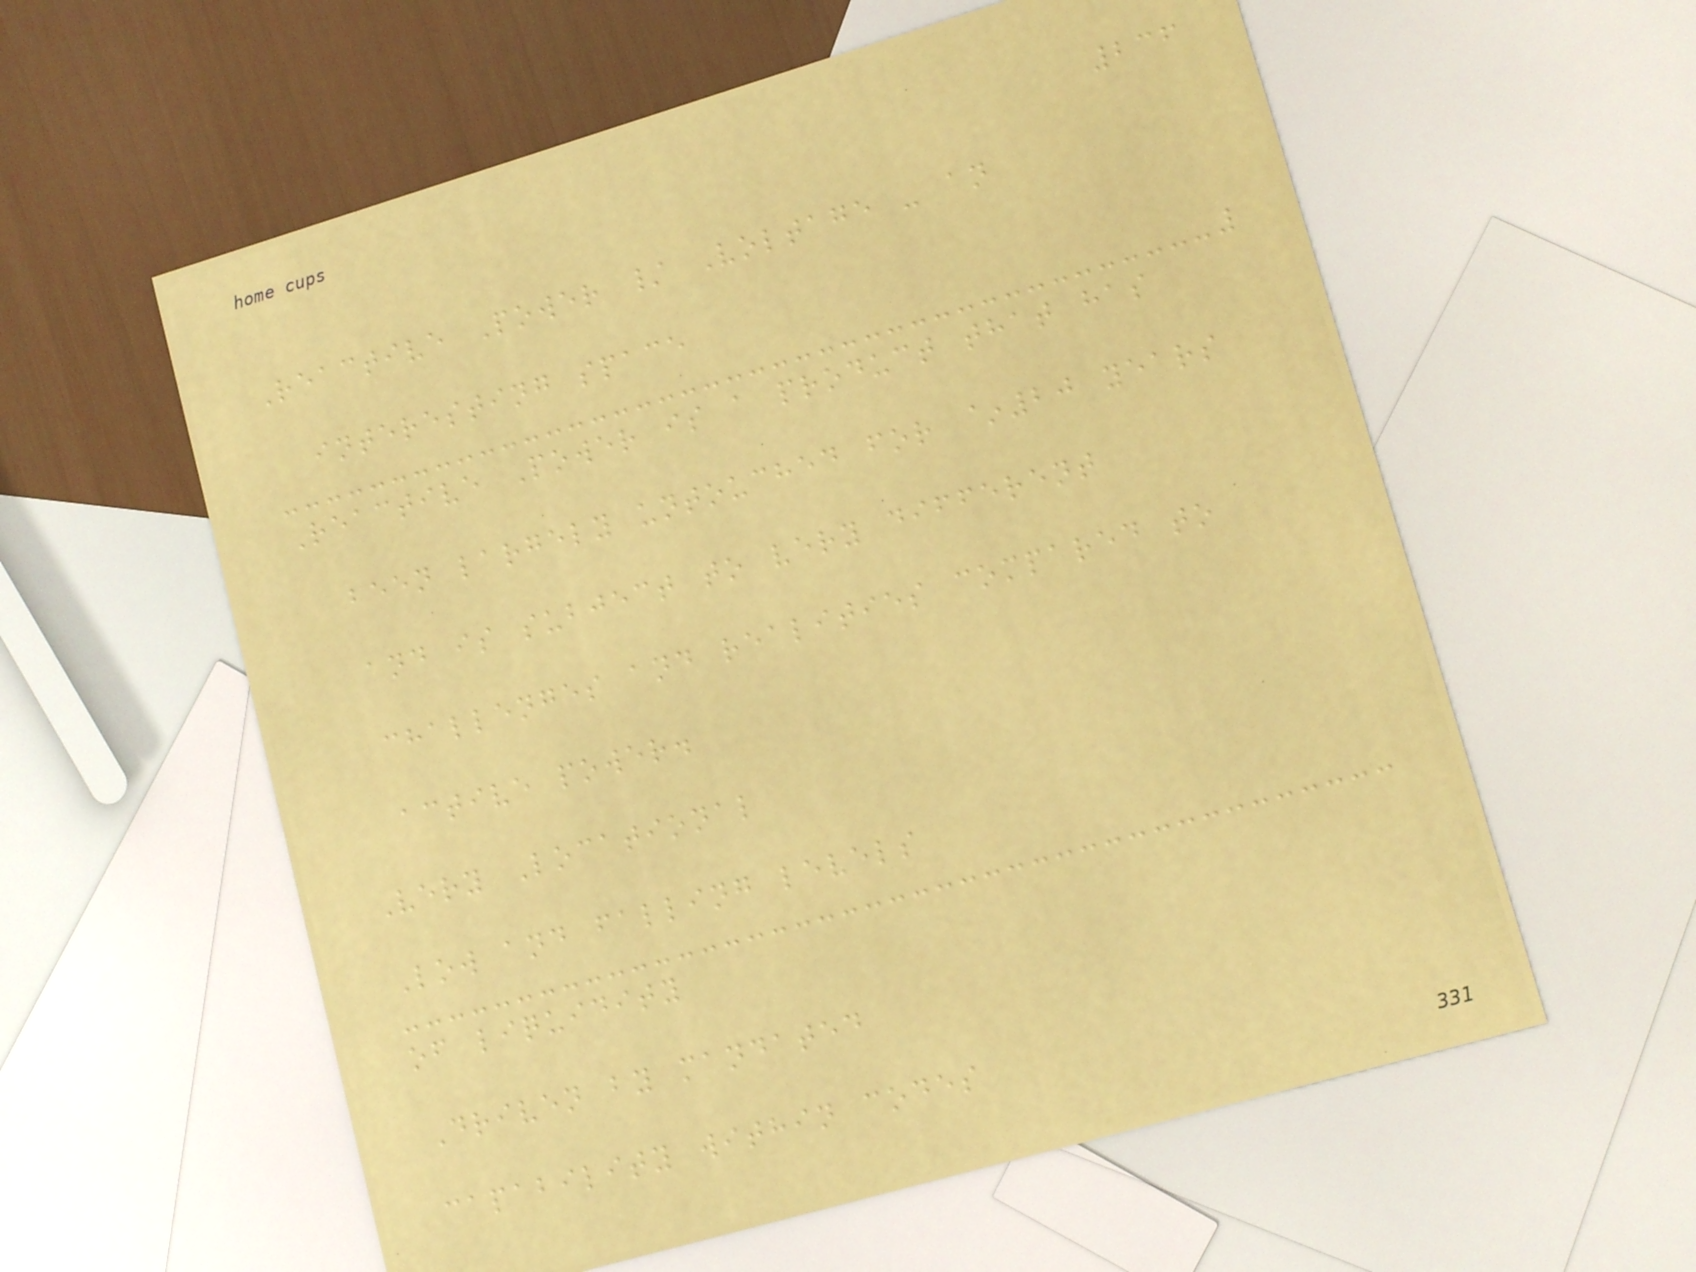236
Reactive Power / Voltage - an
interesting space
Reactive Power is a product that has
been largely untouched for ~20 years
and is subject to very different
challenges and realities compared to
active power.
Very Locational
Low and falling levels
of liquidity
Driven by mandated
capability within codes
